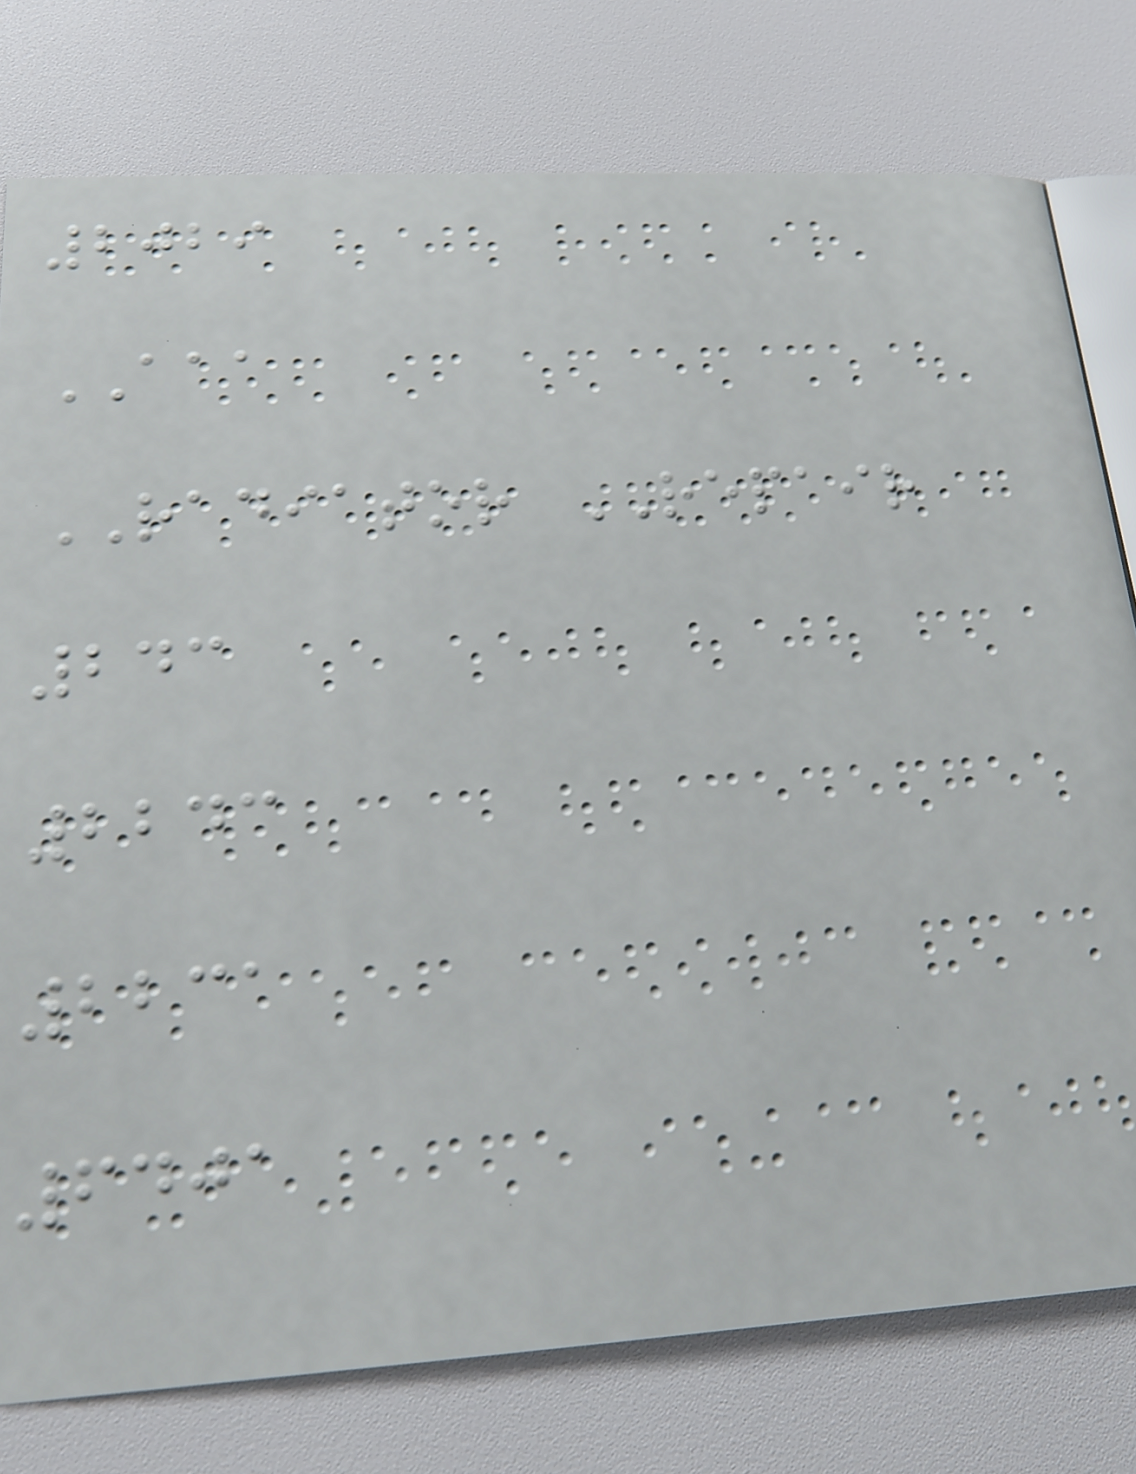2029
AAA
RADIATOR REPAIR
243
2243
2231
6401
